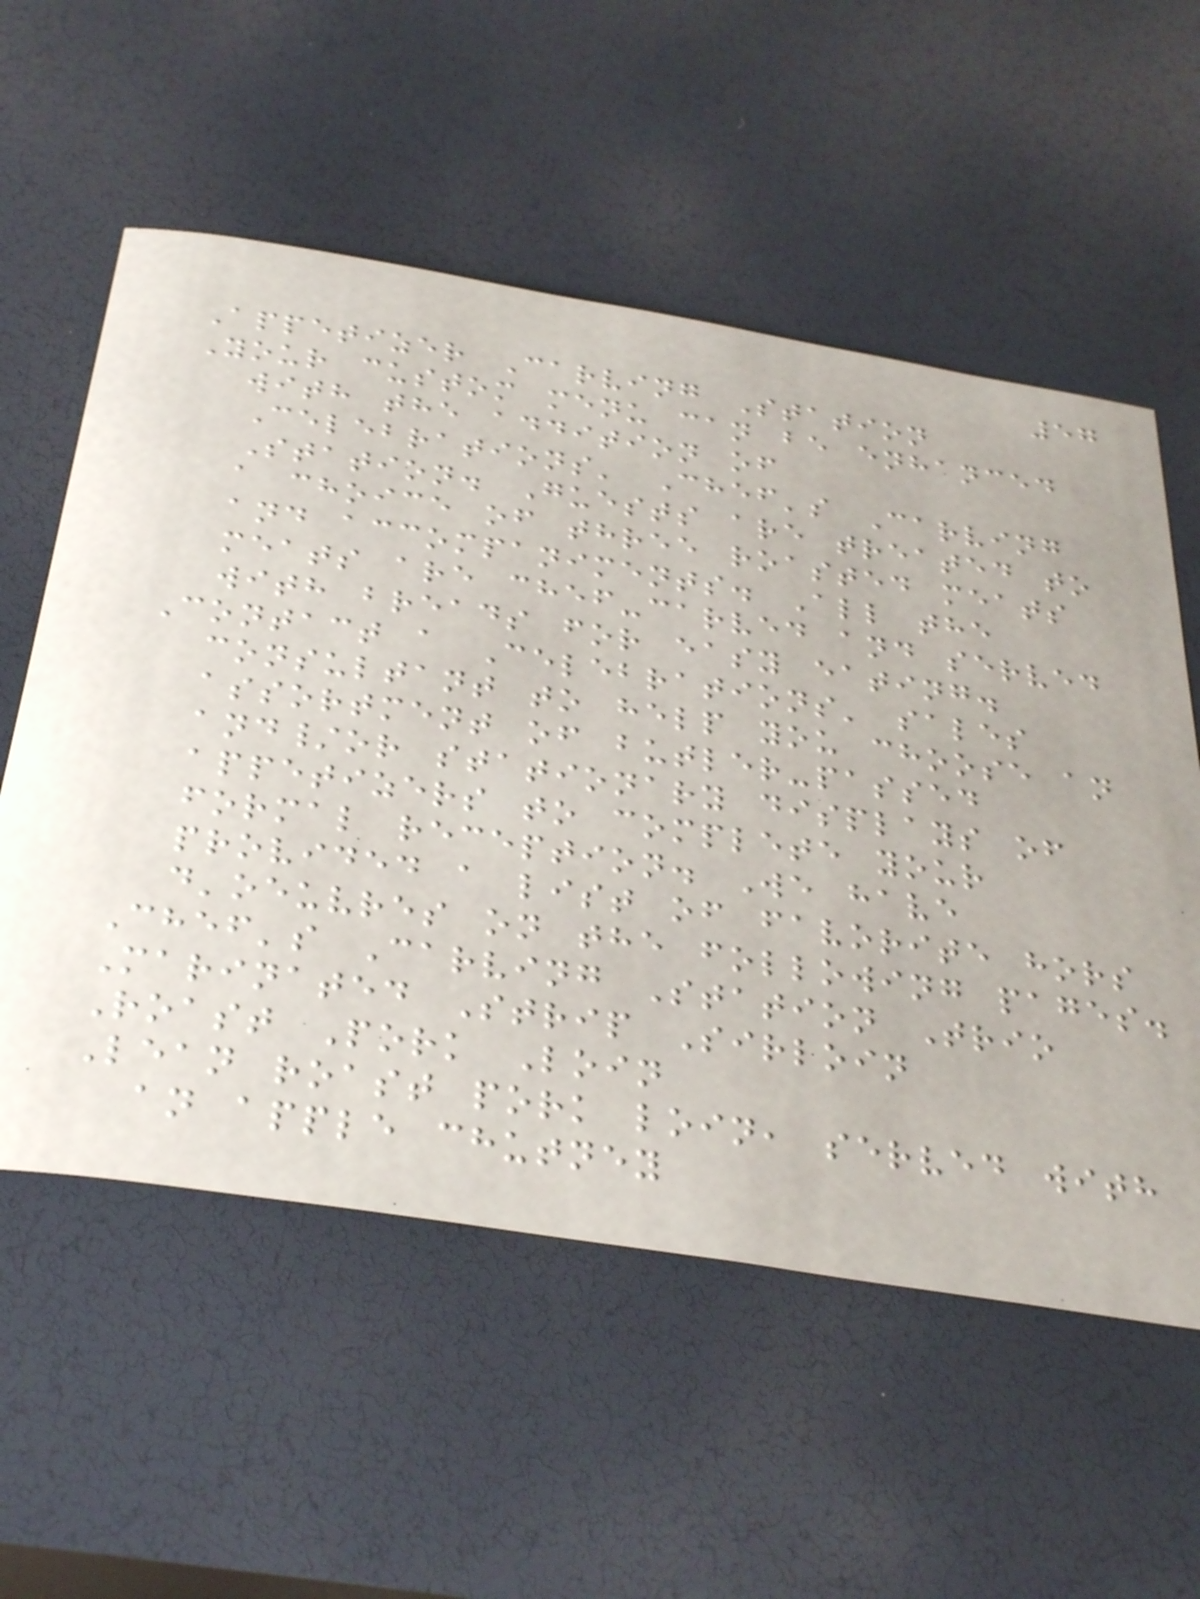57
Appetizer Carving Station
Your custom menu can be enhanced
with the addition of
Celebrations' Chef's Carving
Station. Guests are treated to
a choice of three roasted meats
and accompaniments. All the
meats are chef-carved and served
with breads for easy eating.
Contact a Celebrations' sales
consultant to help you choose an
assortment of butler-passed
and/or stationary displays of
appetizers to complete your
formal reception. We have
provided a list of favorite hors
d'oeuvres on the following pages.
Chef's Carving Station Trio
Marinated Strip Sirloin
Roast Pork Loin
Lean roast pork loin, served with
an apple chutney
